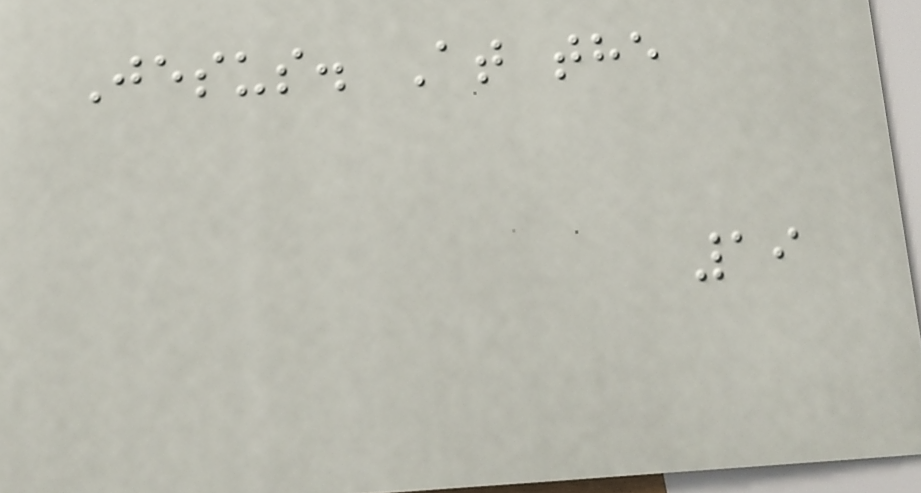Jesus. At the
19
